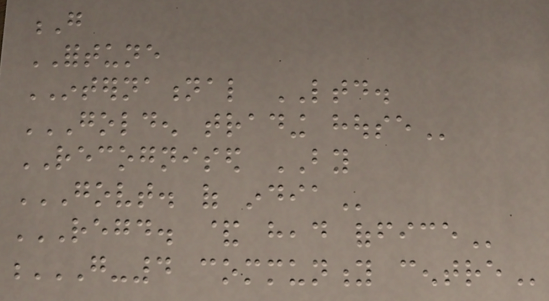G
FORTUNE
INTERNATIONAL LTD.
GOLDEN TRADING HOUSE
RECOGNISED BY
GOVT. OF INDIA
REGD. & HEAD OFFICE
G-4 COMMUNITY CENTRE
